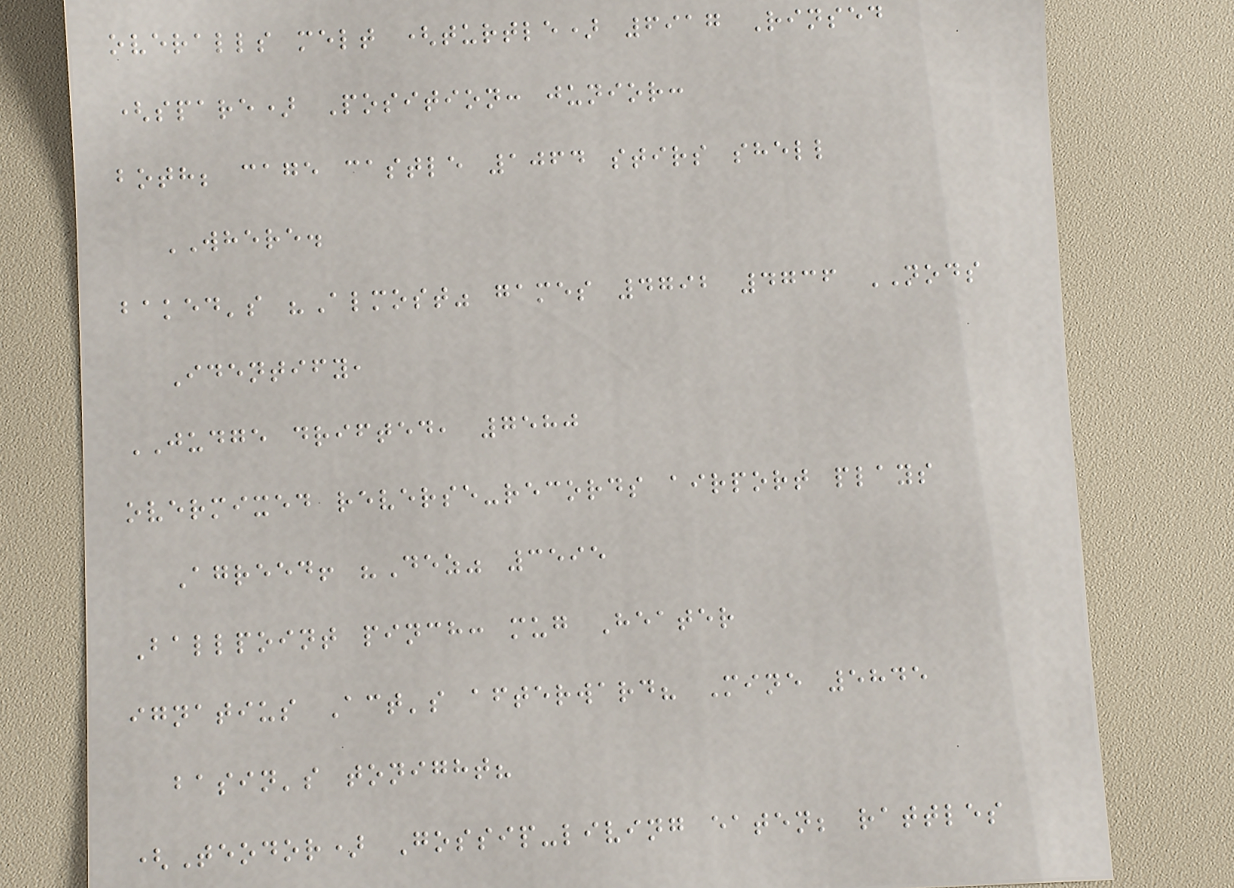overalls melt (turtle) 6917 Rinsed
(spare) Position: junior:
both; cage castle 1064 stirs shell
WHERE.
baked's "Almost" games 4792 4736 NODS
Identify,
JUDGE drifted, 7580
overmixed reverse-records airport plays
Agreed! "Dez" 3595
Ballpoint pinch: mug Heater
ignatius Act's afterward? Mine 5845
basin's tonight?
(Teodor) Gossip-living eaten; rattles
